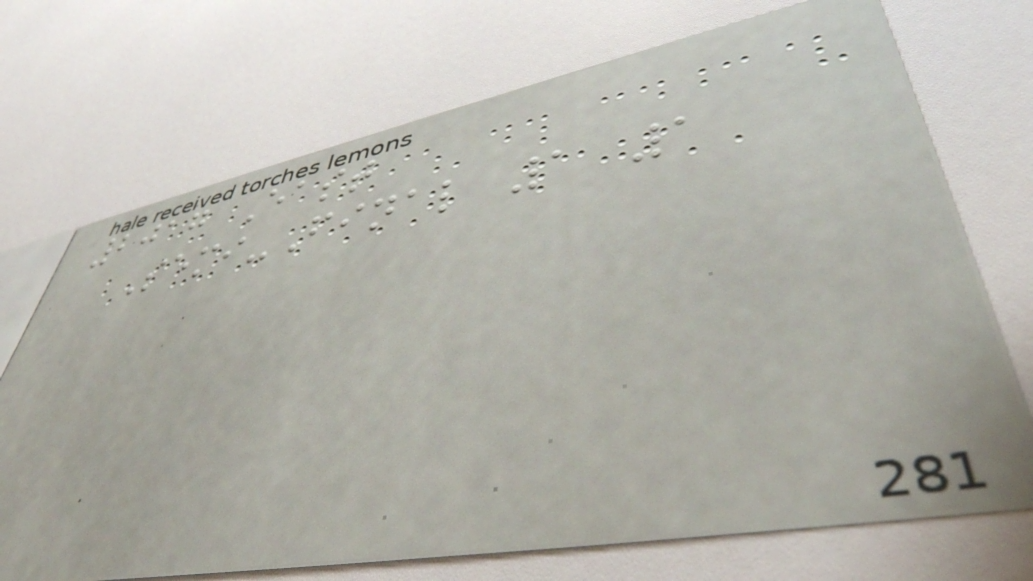2017 East
Semi-Final 1 1
